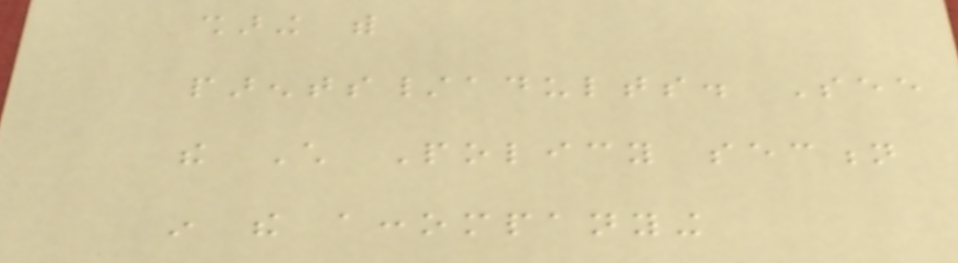sharing with
parents/adults. See
the Child Policy section
in the accompanying
